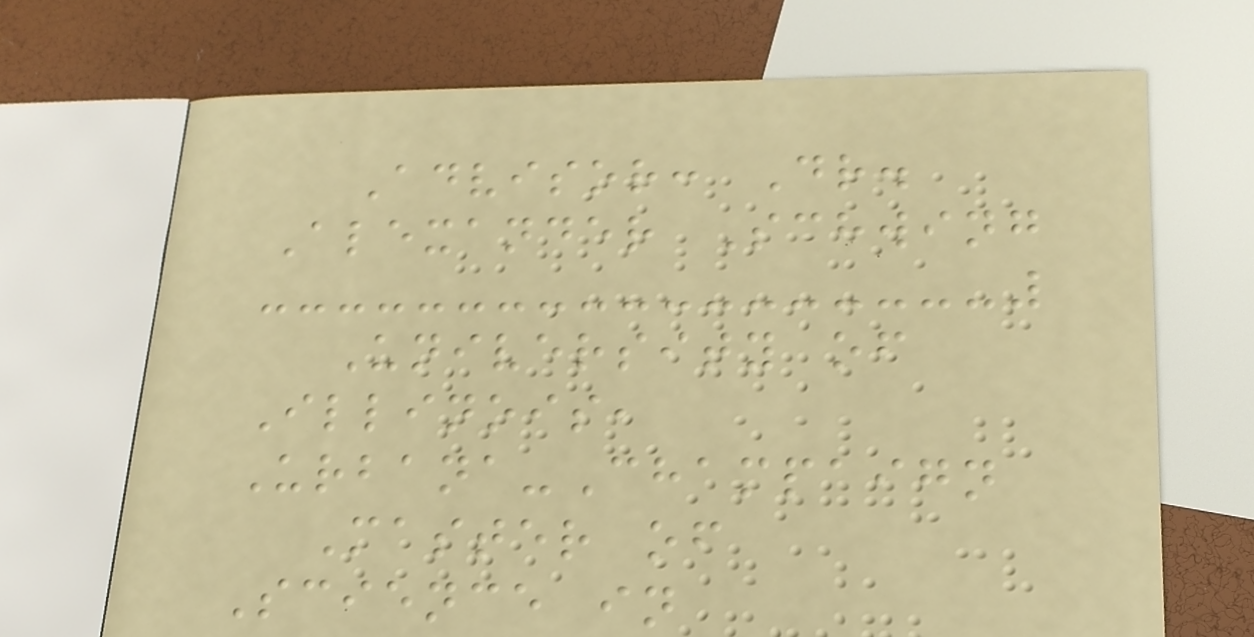Advisor: Dr.
Alexander Schwing
University of
Illinois,
Urbana-Champaign
Master of
Science in
